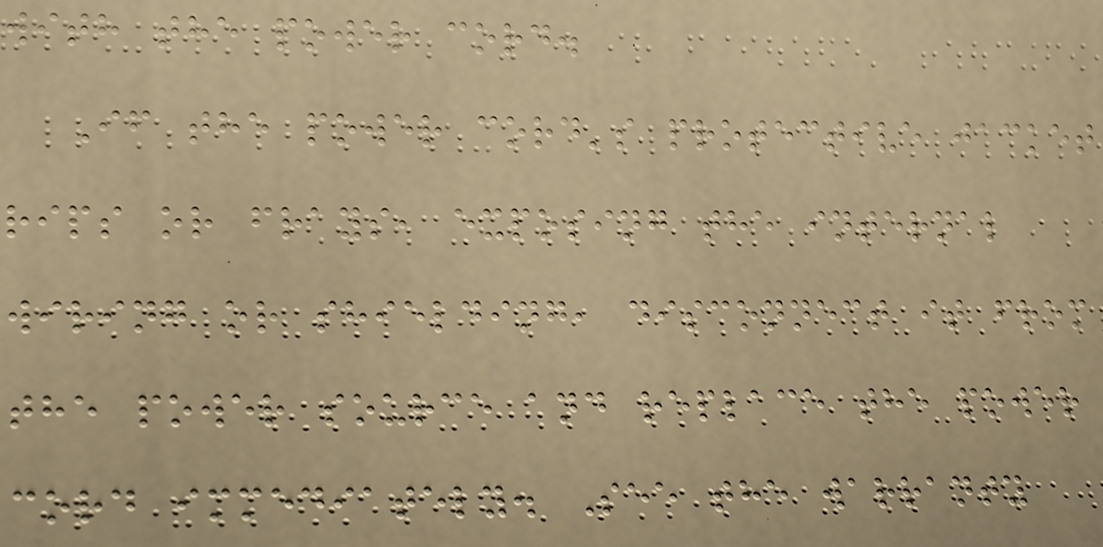with the power cord.
If the power cord's protective jacket
rips or frays, exposing the internal
wiring or shielding, disconnect it from
the power source and replace the power
cord immediately. See the warranty
